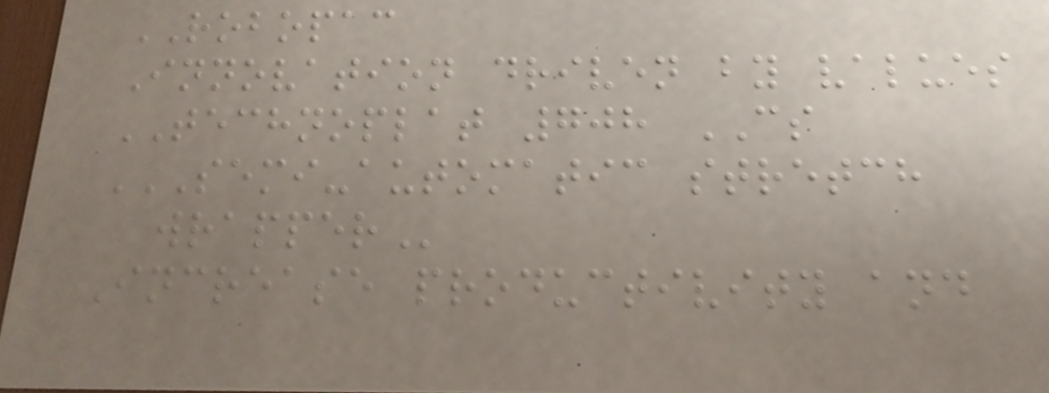ROBOPAC
Innovation driven by values
TECHNOPLAT 708 CS
SEMI-AUTOMATIC STRETCH
WRAPPER
Increase productivity and
